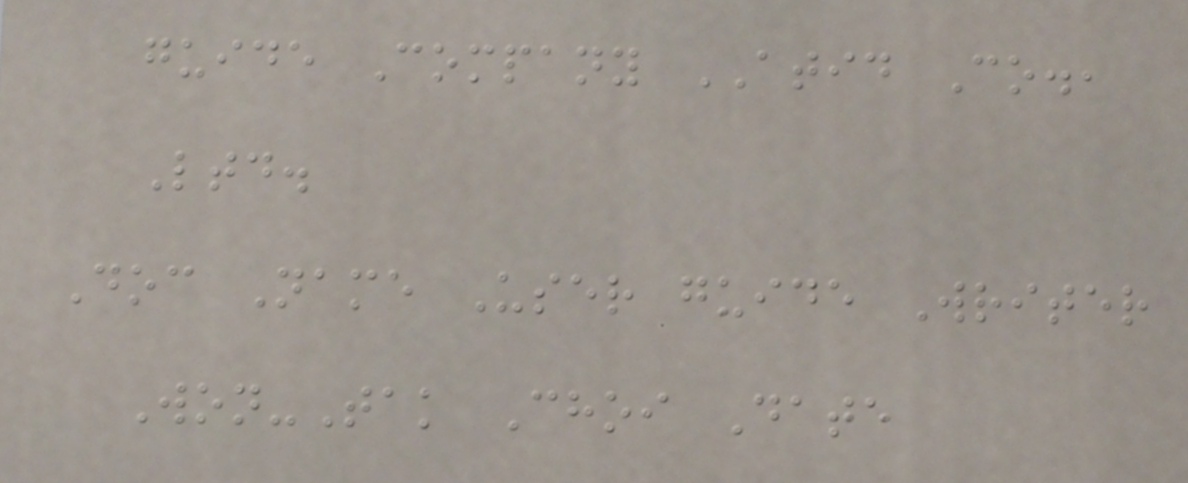guide Company ATID Co.,
Ltd.
Doc Name User guide Writer
Won-Tak Choi Date
